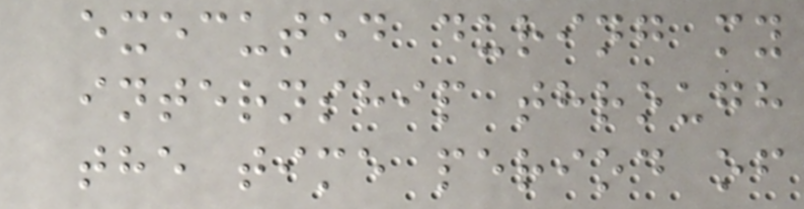executed during my
internship through
the time period of
